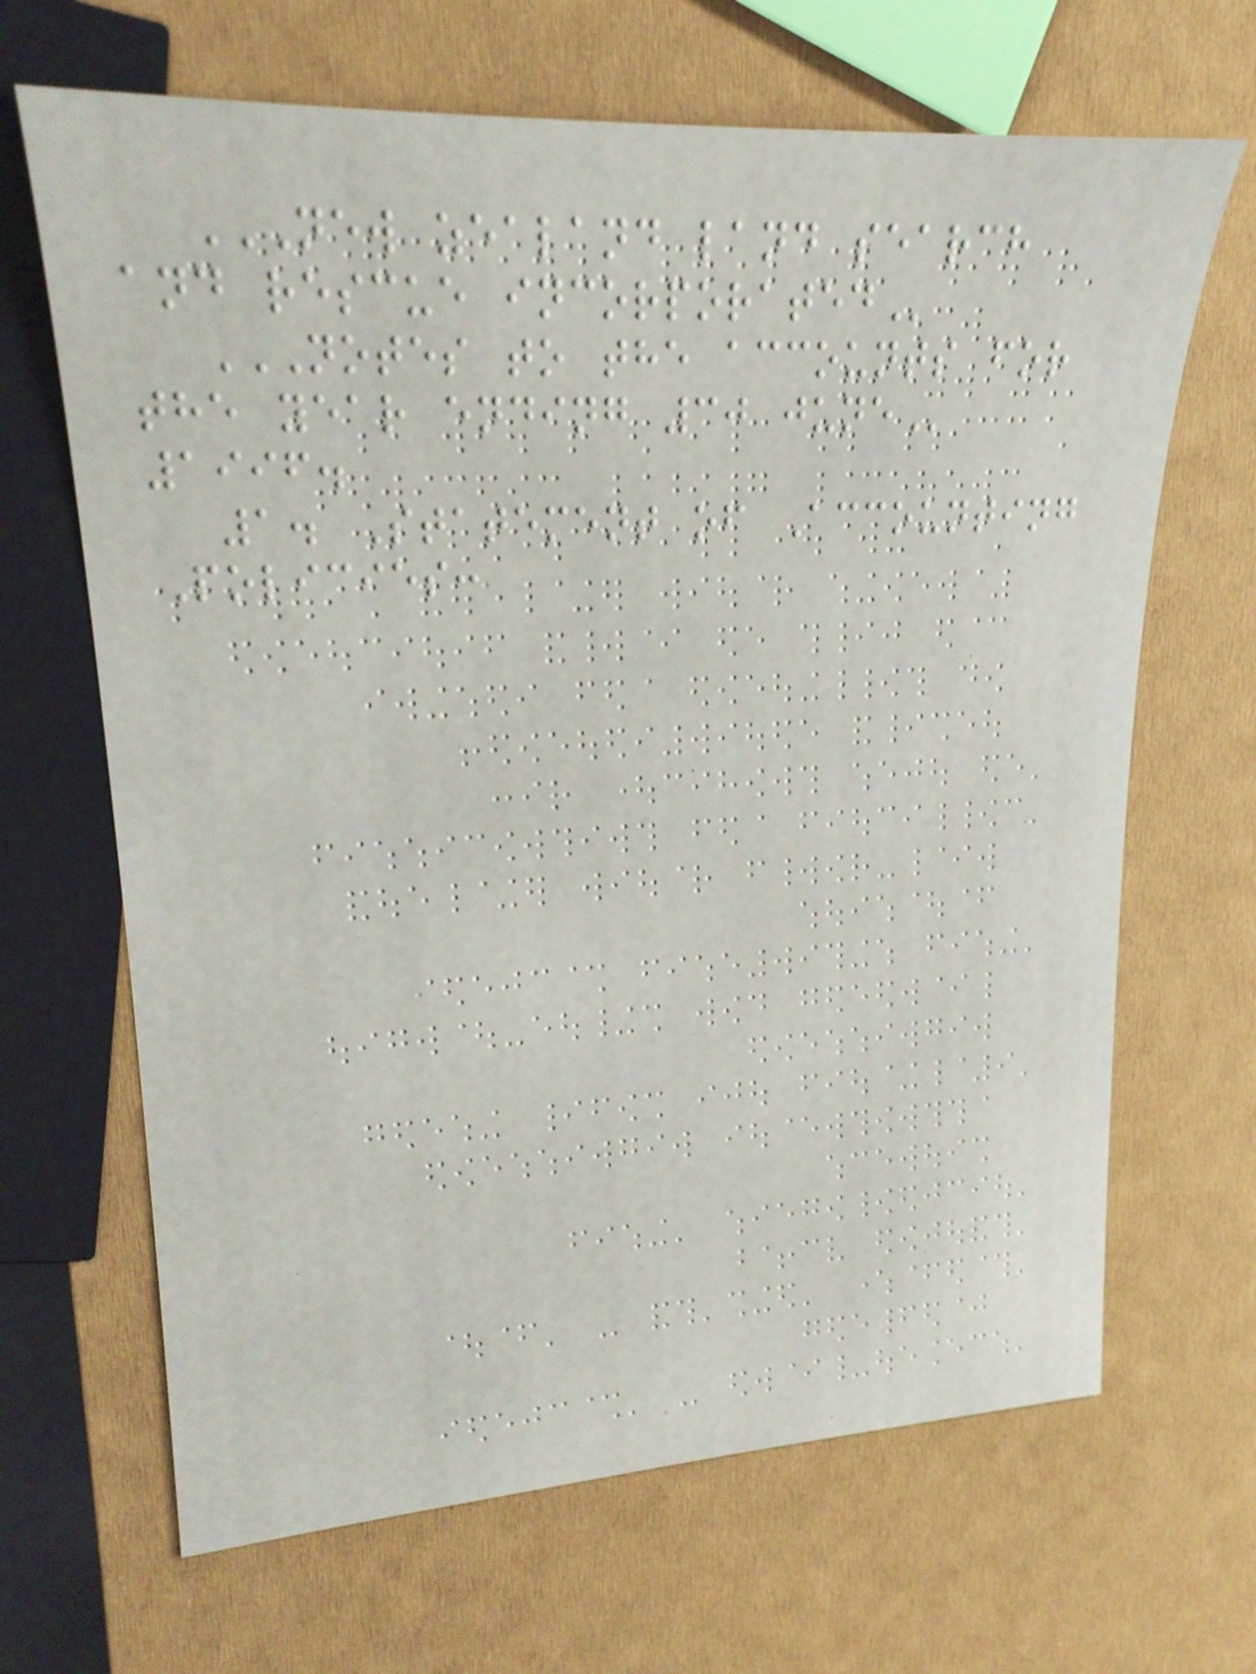NEW ZEALAND LAND SEARCH
AND RESCUE INCORPORATED
NOTES TO THE ACCOUNTS FOR
THE YEAR ENDING 30 JUNE
1996.
1. Statement of Accounting
Policies:
